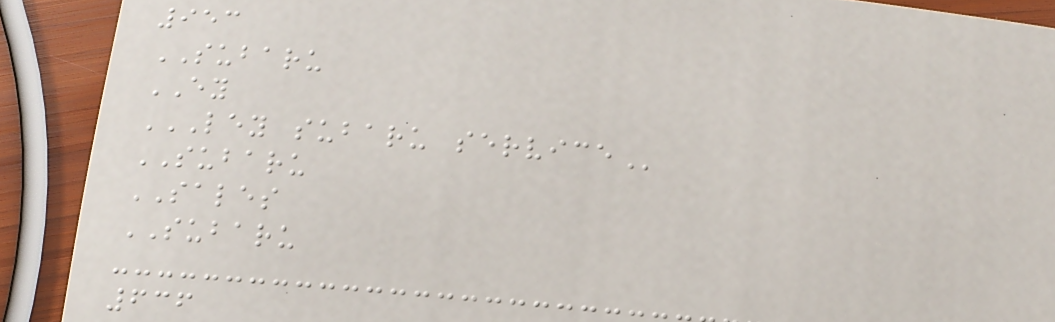953
SUBARU
EY
LEY SUBARU SERVICE
SUBARU
SALES
SUBARU
636
